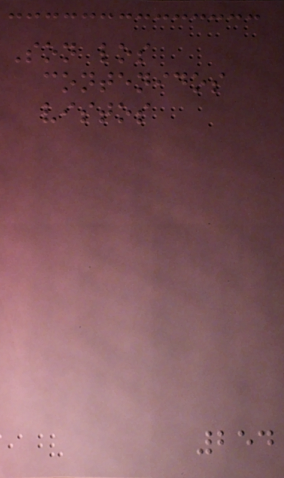Son los
contenidos
vistos
254
